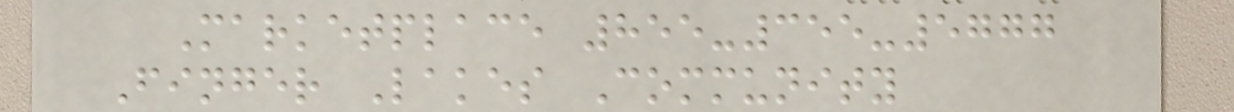Marketplace 855-355-5777
Finger Lakes Community
